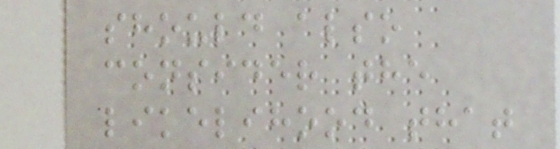should also
consider the
likelihood that
